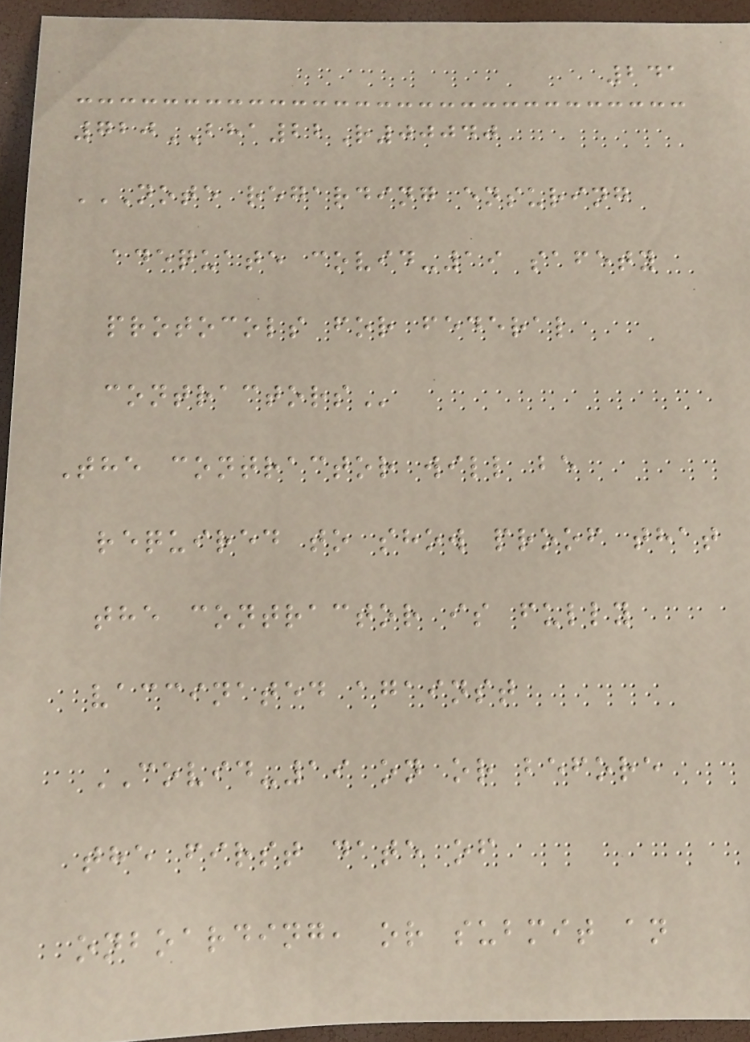241
720BHA22R00040
NOTE REGARDING ENSURING
ADEQUATE COVID-19 SAFETY
PROTOCOLS FOR FEDERAL
CONTRACTORS
The contractor will be
required to show proof that
the contractor is fully
vaccinated against
COVID-19 on or before
the first date of
onboarding, or submit an
